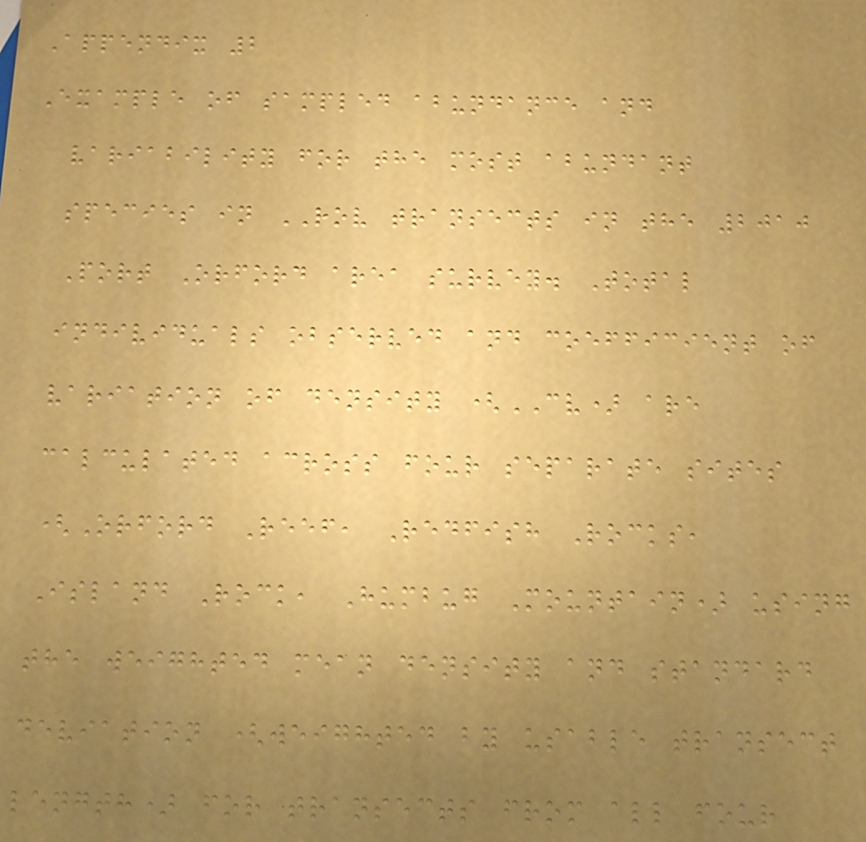Appendix 2
Example of sampled abundance and
variability for the most abundant
species in ROV transects in the 2010
Port Orford area survey. Total
individuals observed and coefficient of
variation of density (CV) are
calculated across four separate sites
(Orford Reef, Redfish Rocks,
Island Rock, Humbug Mountain) using
the weighted mean density and standard
deviation (weighted by usable transect
length) for transects from all four
